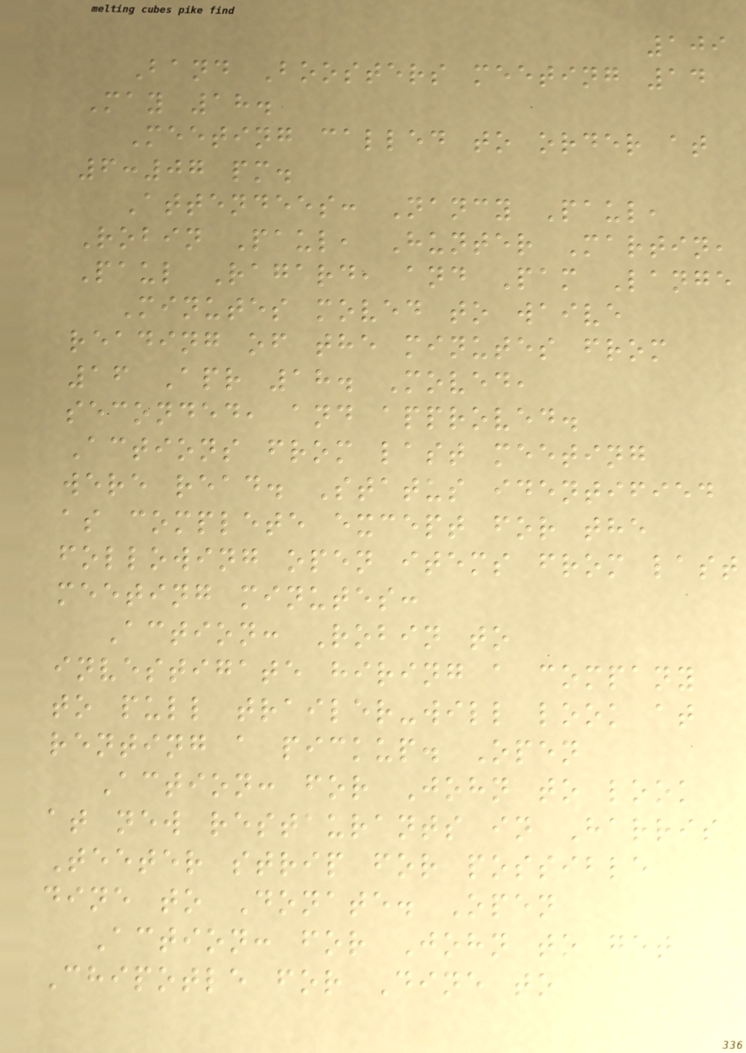109
Band Boosters meeting 14
May 18.
Meeting called to order at
6:07 pm.
Attendees: Nancy Paul,
Robin Paul, Hunter Martin,
Paul Ragard, and Pam Lange
Minutes moved to waive
reading of the minutes from
16 Apr 18. Moved,
seconded, and approved.
Actions from last meeting
were read. Status identified
as complete except for the
following open items from last
meeting minutes:
Action: Robin to
investigate hiring a company
to pull trailer-will look at
renting a pickup. Open
Action: for John to look
at new restaurants in Harris
Teeter strip for possible
dine to Donate. Open
Action: for John to get
Chipotle for Dine to
